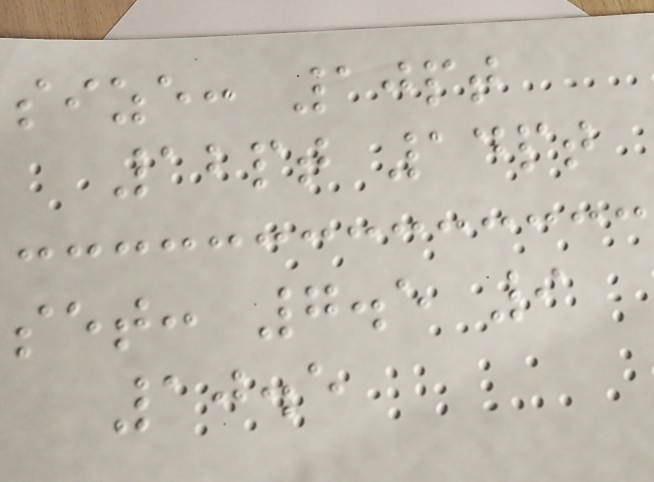size: 10pt
12pt 14pt
set: 7.5 9
10.5
